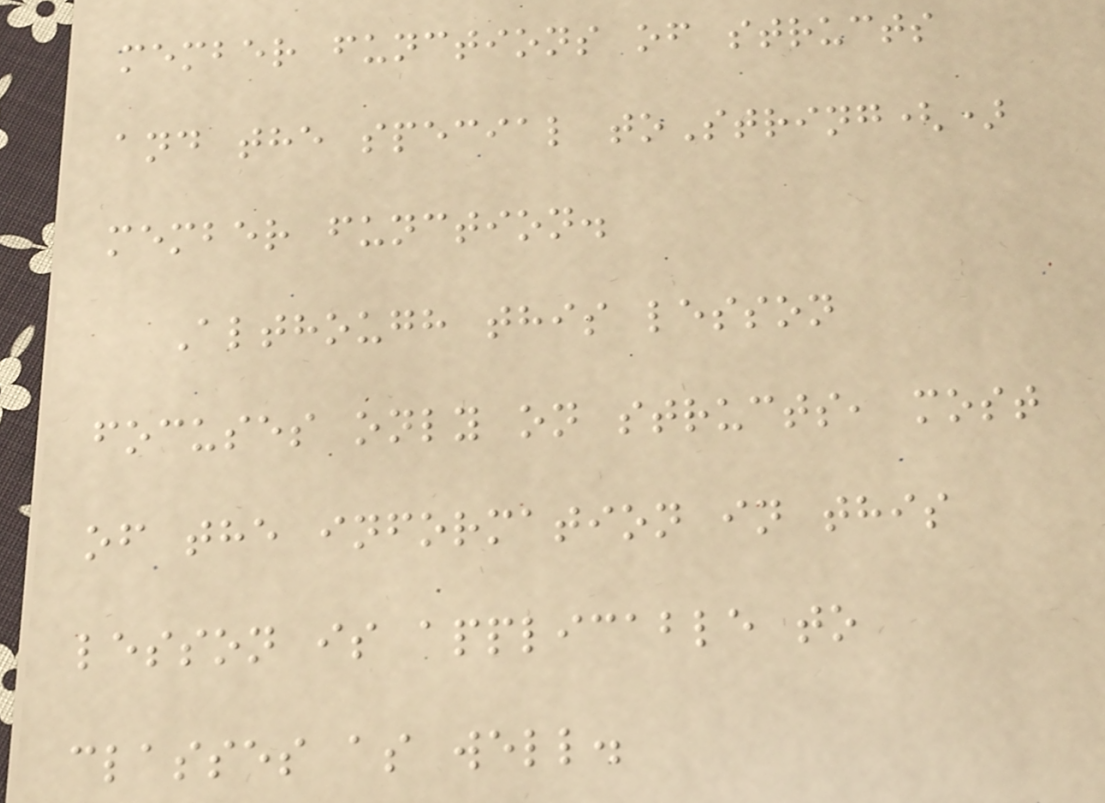member functions of structs
and the special toString()
member function.
Although this lesson
focuses only on structs, most
of the information in this
lesson is applicable to
classes as well.
